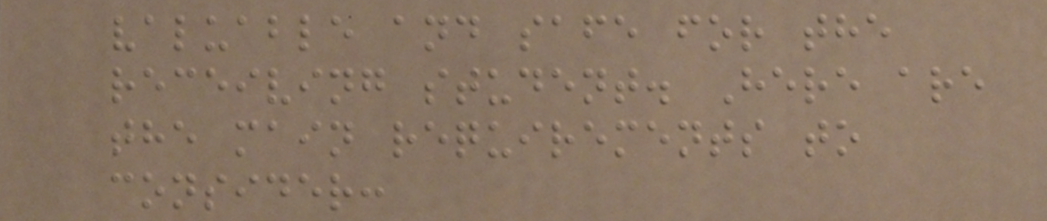valuable and safe for the
receiving student. Here are
the main requirements to
consider:
